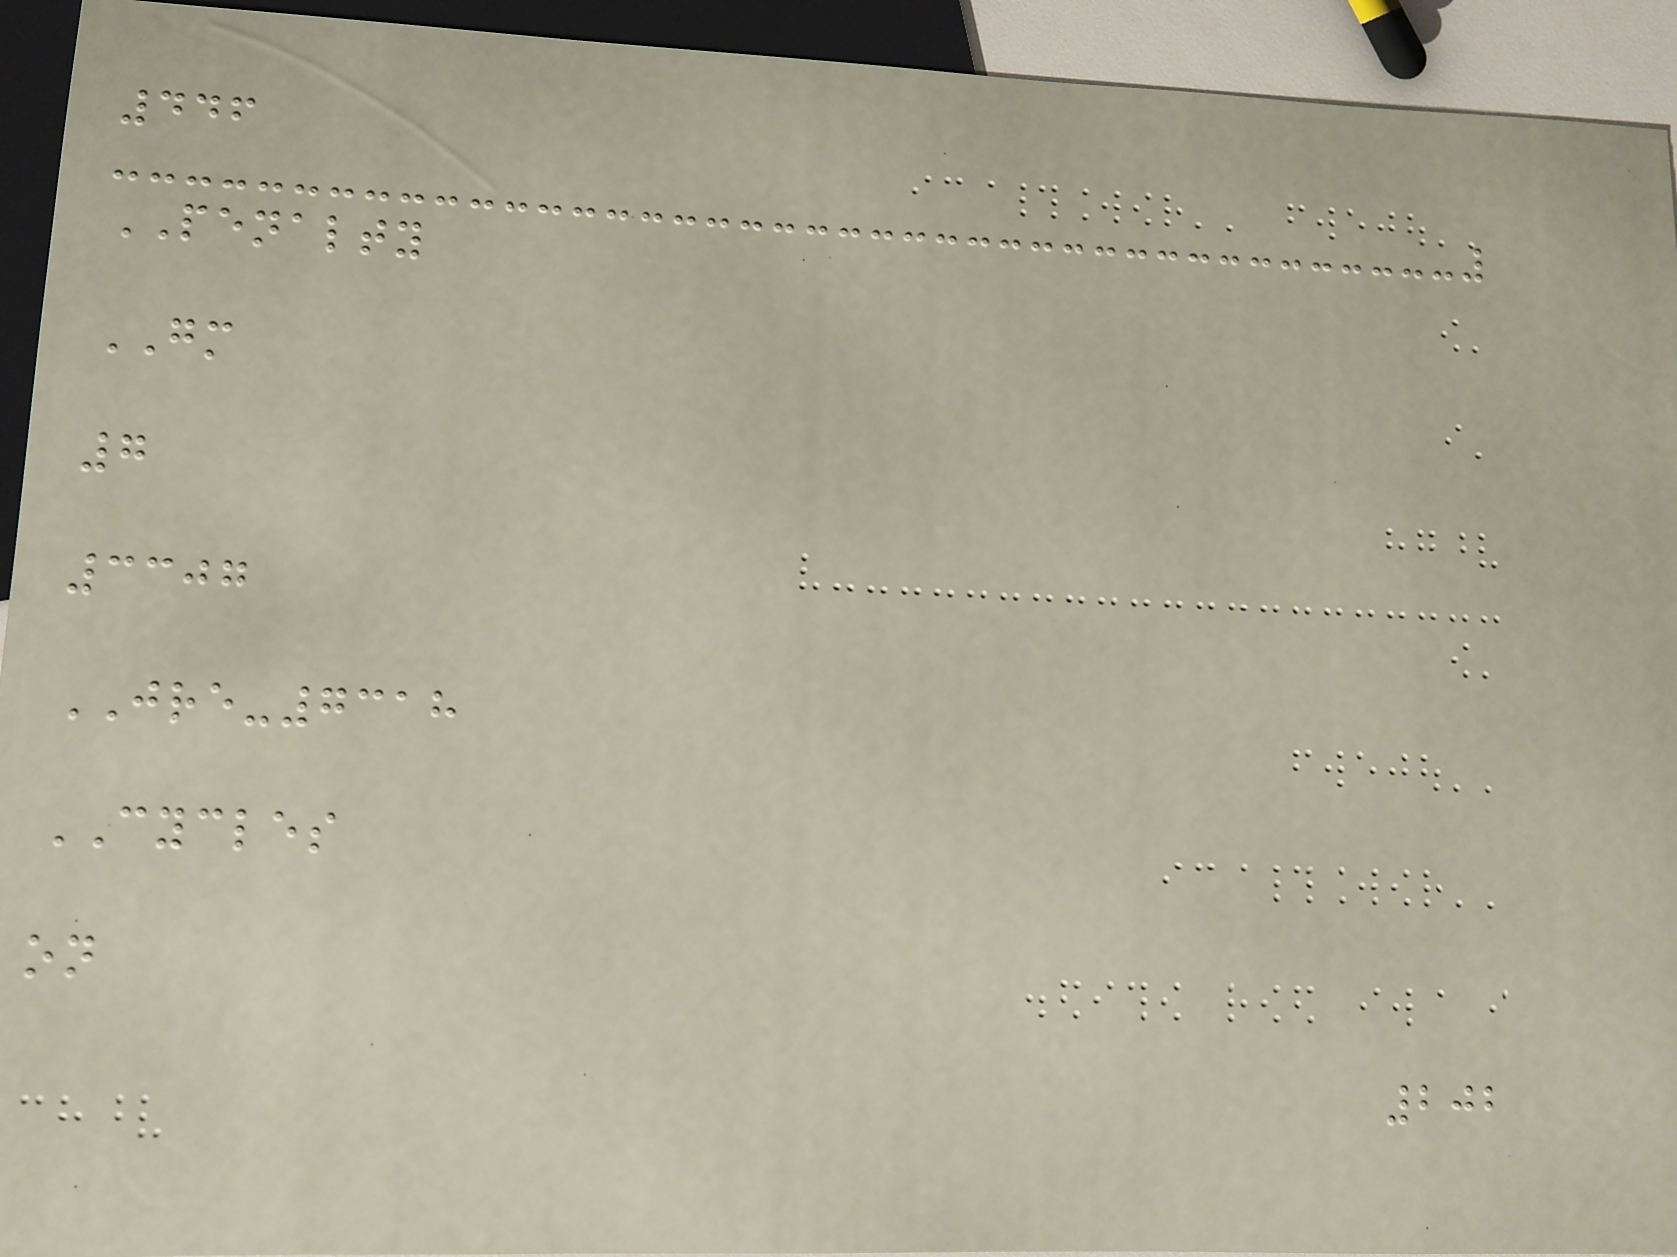446
PENALTY
GM
7
3307
JRE-7318
CYCLES
on
202
